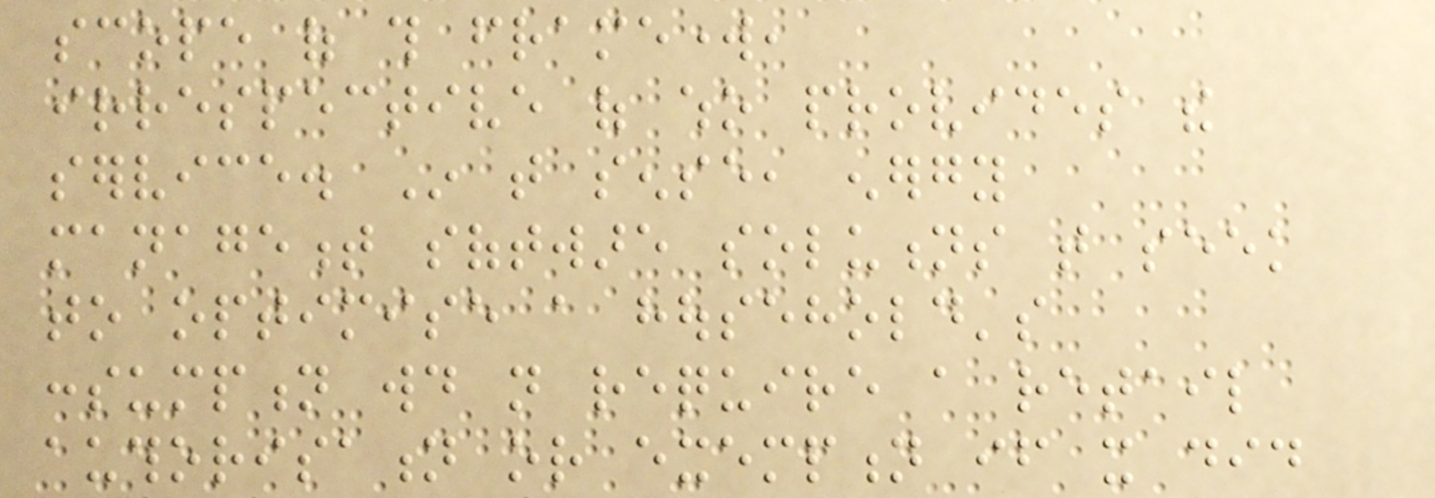scope of this framework,
irrespective of who provides the
service. In that sense, energy
management software solutions that seek
to optimise a household's
consumption would not require a retail
authorisation or exemption if it did
